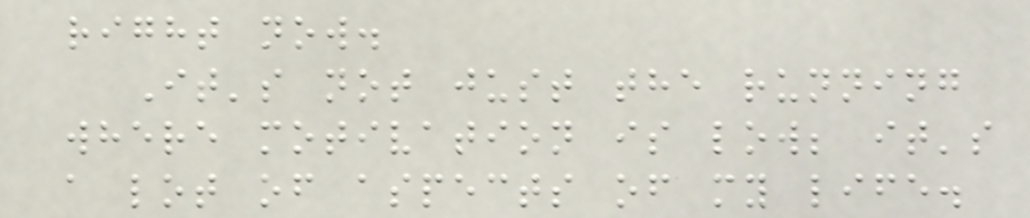right now.
It's not just the running
where motivation is low; it's
a lot of aspects of my life.
